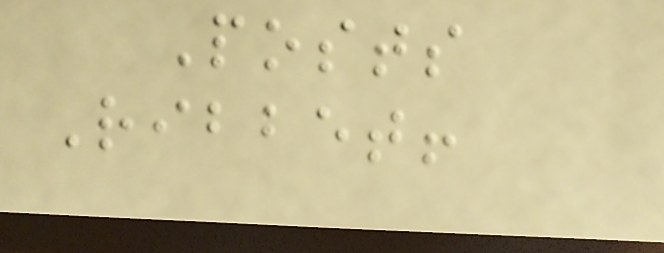Posts
Ribbet!
